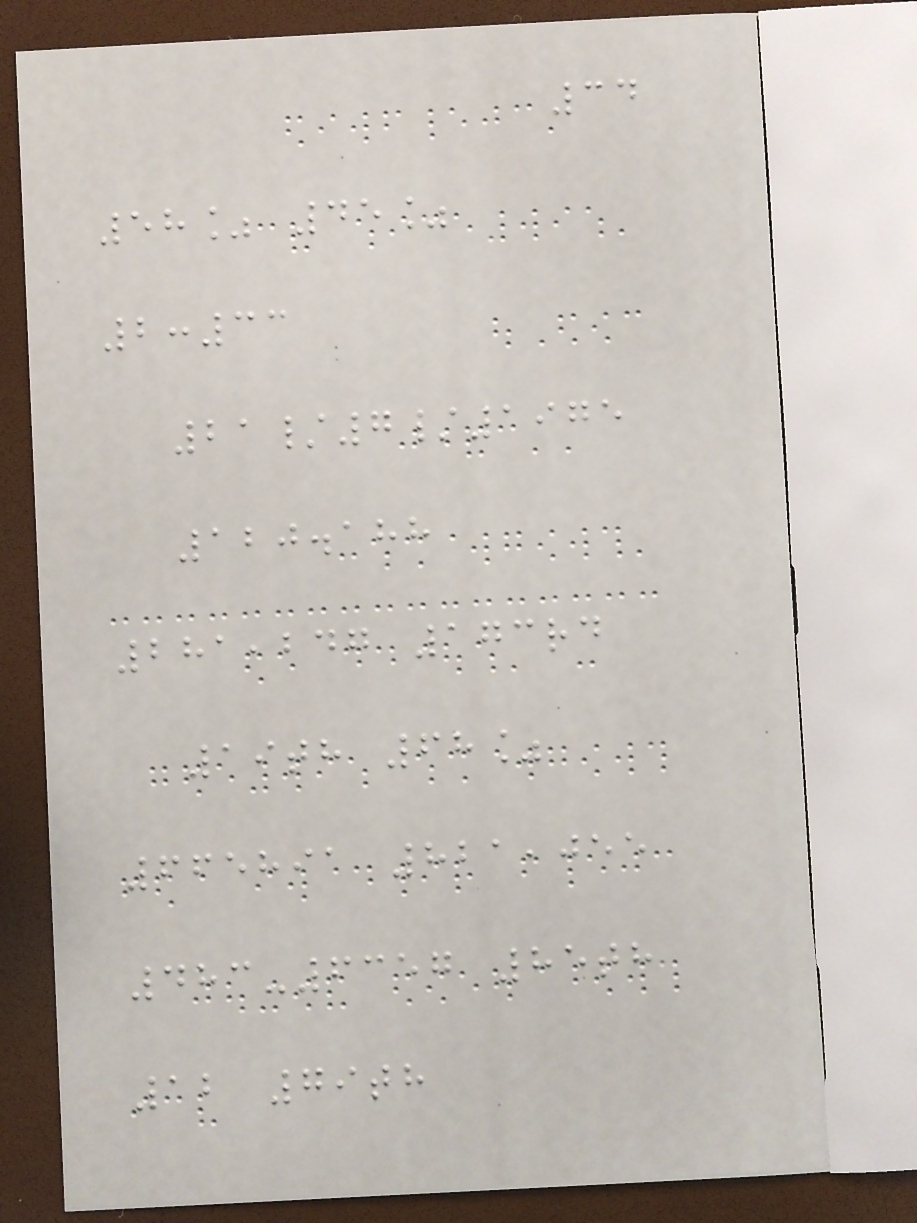34
58% 45%
2:33
21/7/1975
120.188
281,247 173rd
19th 68%
665891 821,055
483-6357 85th
12 79th
